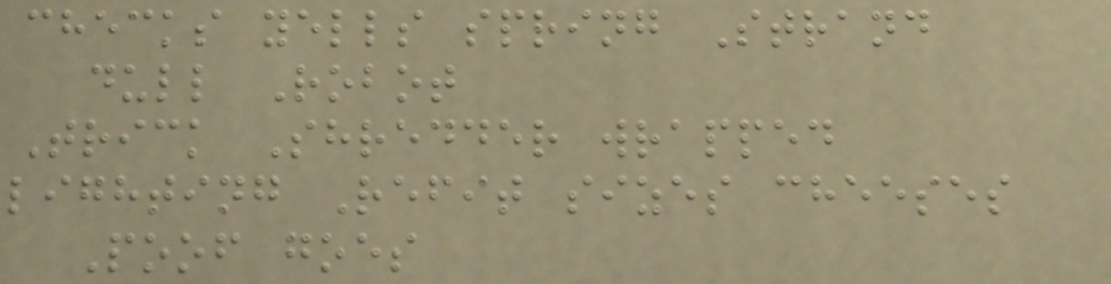checks yells spring Strand
dull Robot
Trick Shredder wrapped
lighting Refit sizes cheeses
Poof goes
